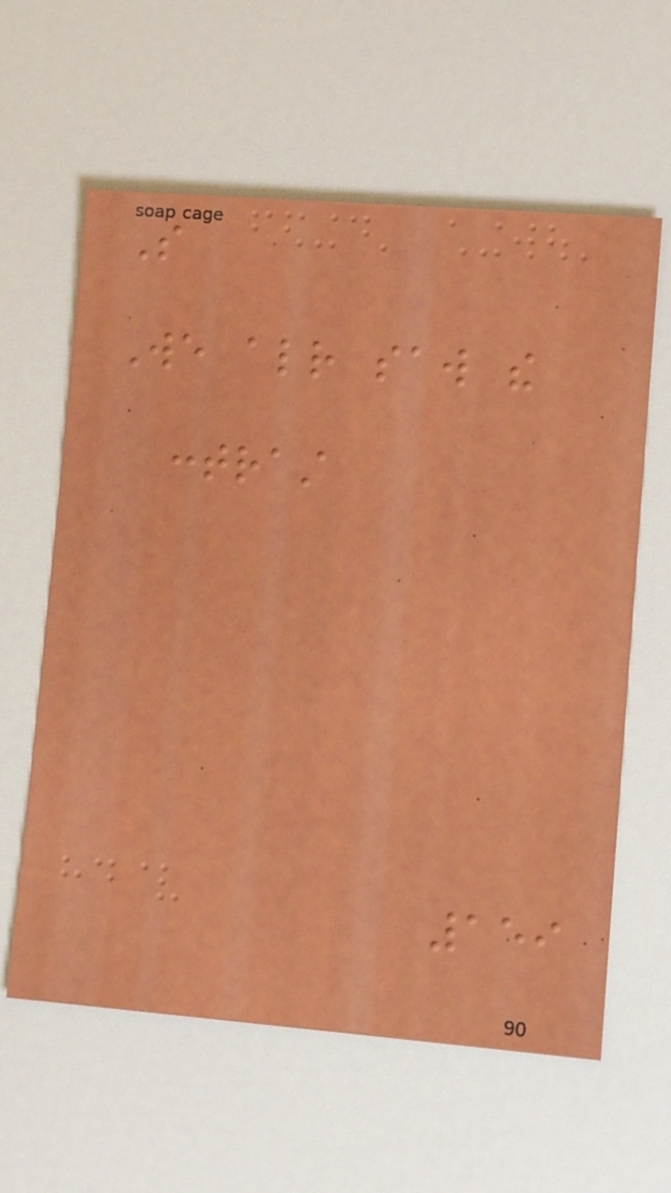So
We already saw the
contrast
159
